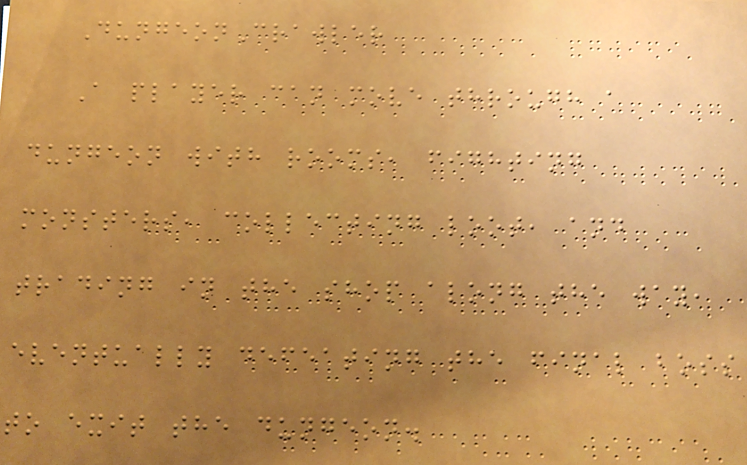DungeonCrawler
A player can move through a
dungeon with rooms, fighting
monsters, collecting loot, and
trading in the shop along the way,
eventually defeating the final boss
to exit the dungeon.
